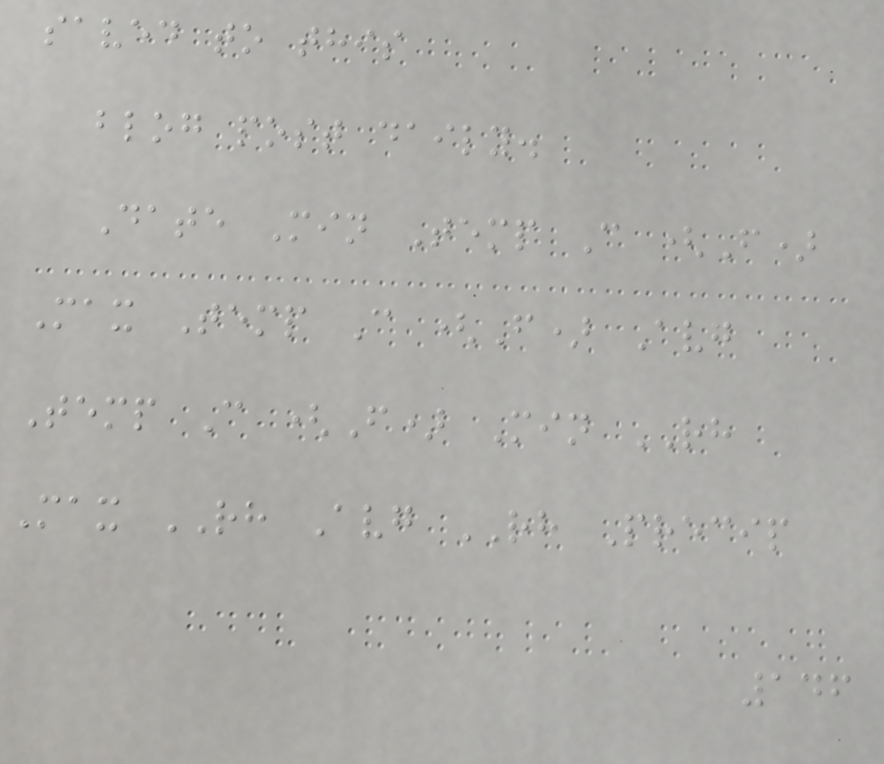saved to this
blog post daily.
Date Min Temp C (F)
Max Temp C (F) Avg
Temp C (F) Min RH
Max RH Avg RH Precip
146
